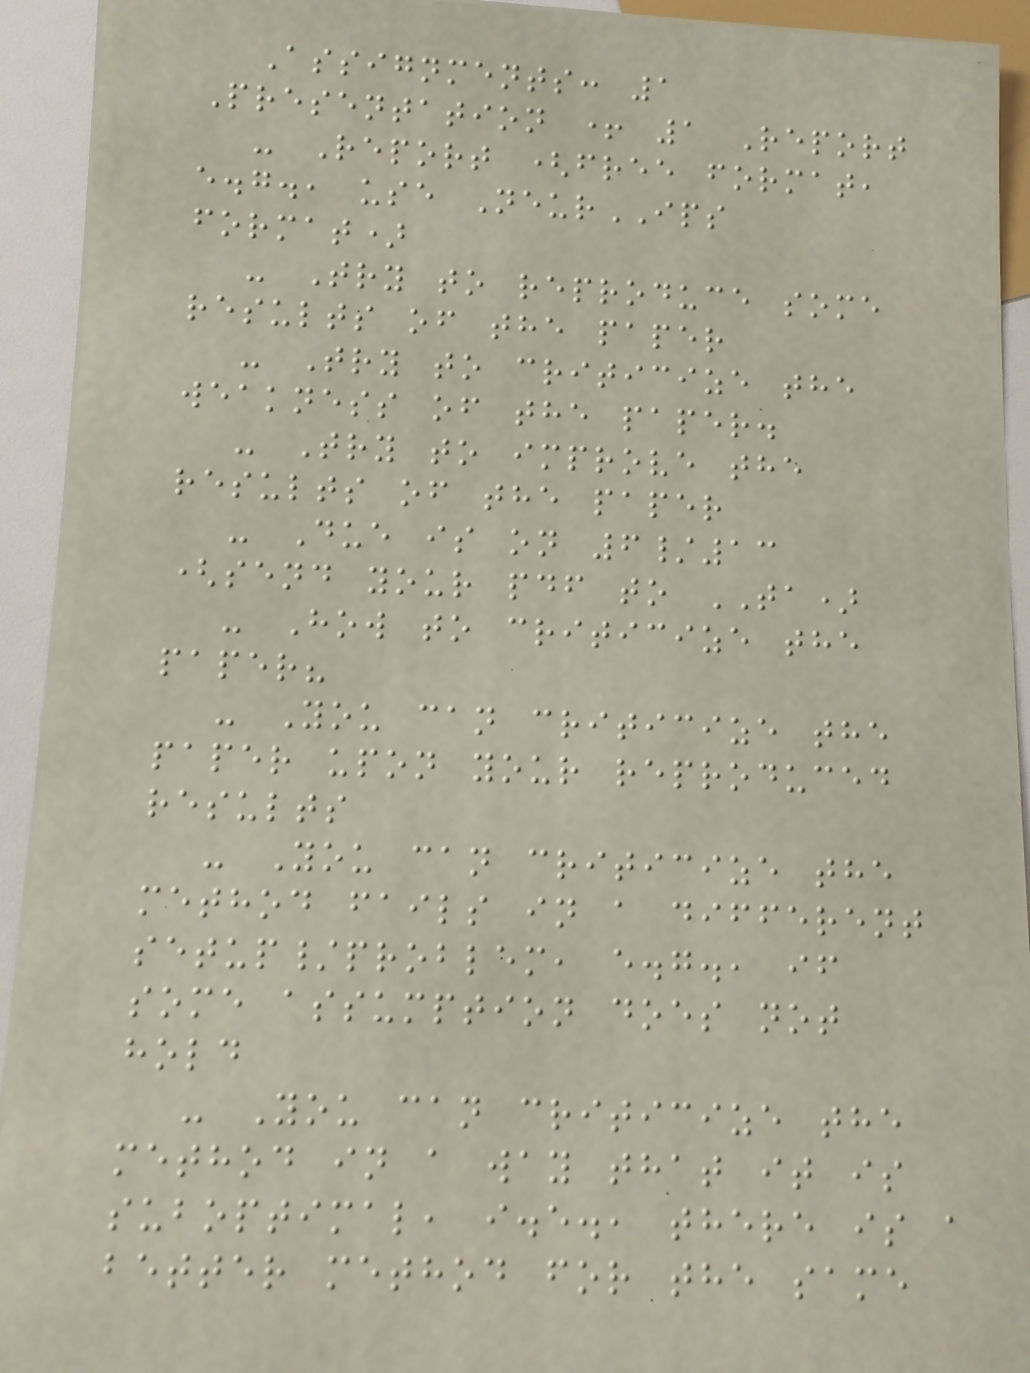Assignments: 1
Presentation + 1 Report
- Report (free format,
e.g., use NeurIPS
format)
- Try to reproduce some
results of the paper
- Try to criticize the
weakness of the paper.
- Try to improve the
results of the paper
- Due is on 6/13
(send your pdf to TA)
- How to criticize the
paper?
- You can criticize the
paper upon your reproduced
results
- You can criticize the
method fails in a different
setup/problem, e.g., if
some assumption does not
hold
- You can criticize the
method in a way that it is
suboptimal, i.e., there is a
better method for the same
